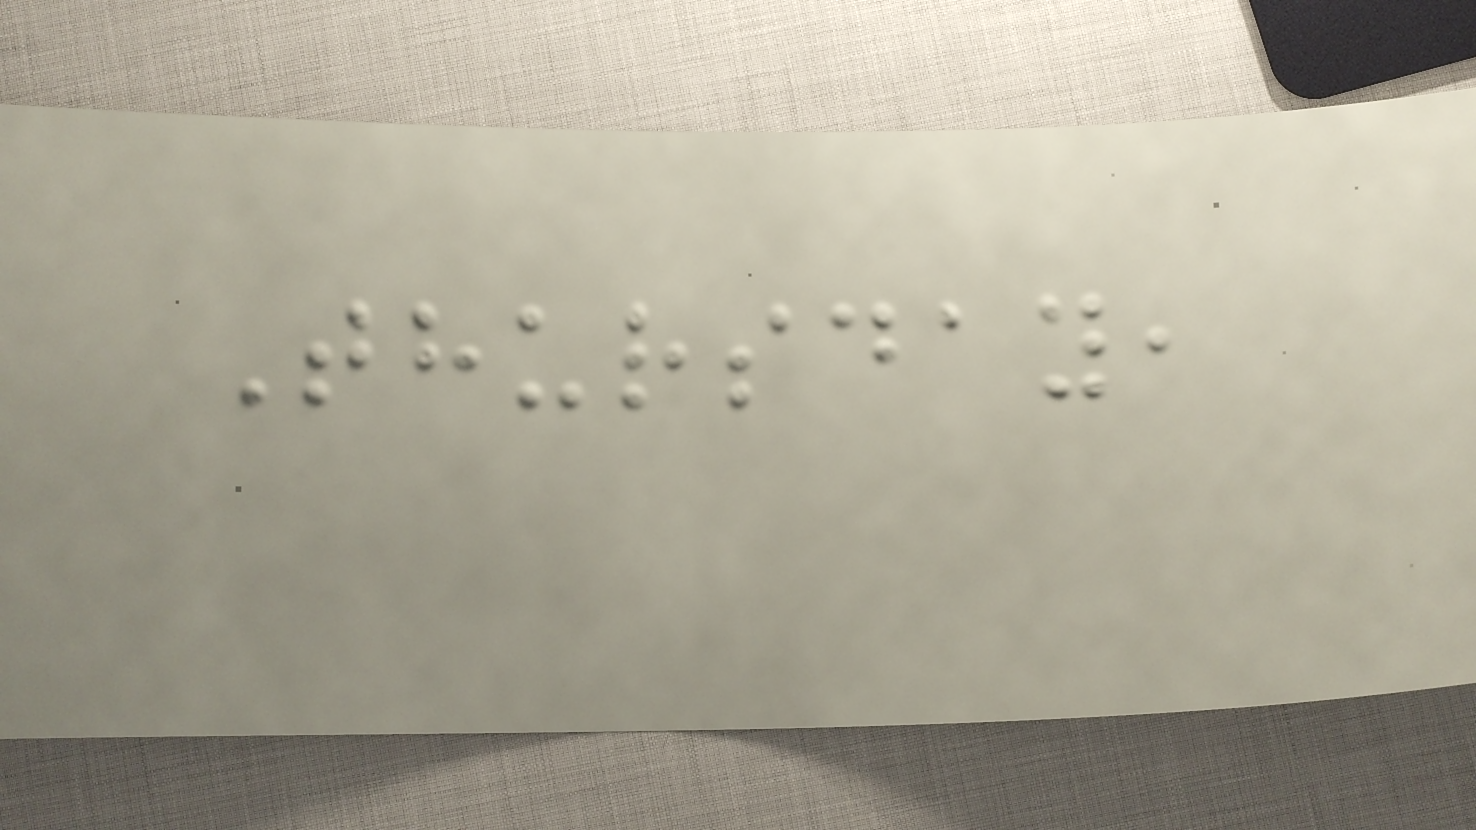Thursday,
